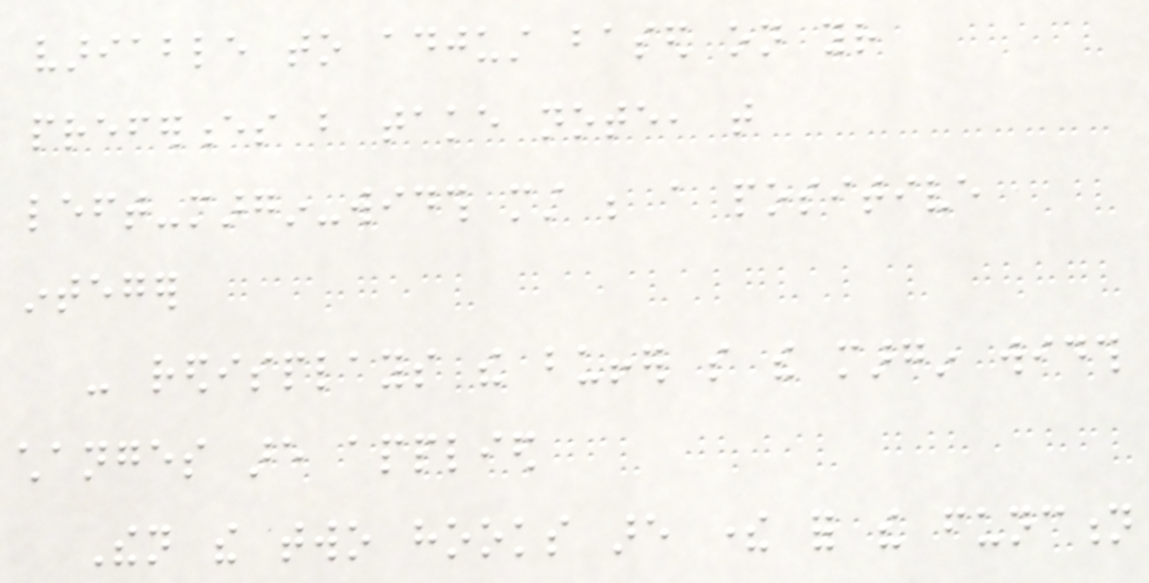variable to adjust based on your
preferences but take note, that
left-margin-width must be a positive
integer
- redisplays the buffer so the margin width
changes are applied
Then the two hooks are there for the function
